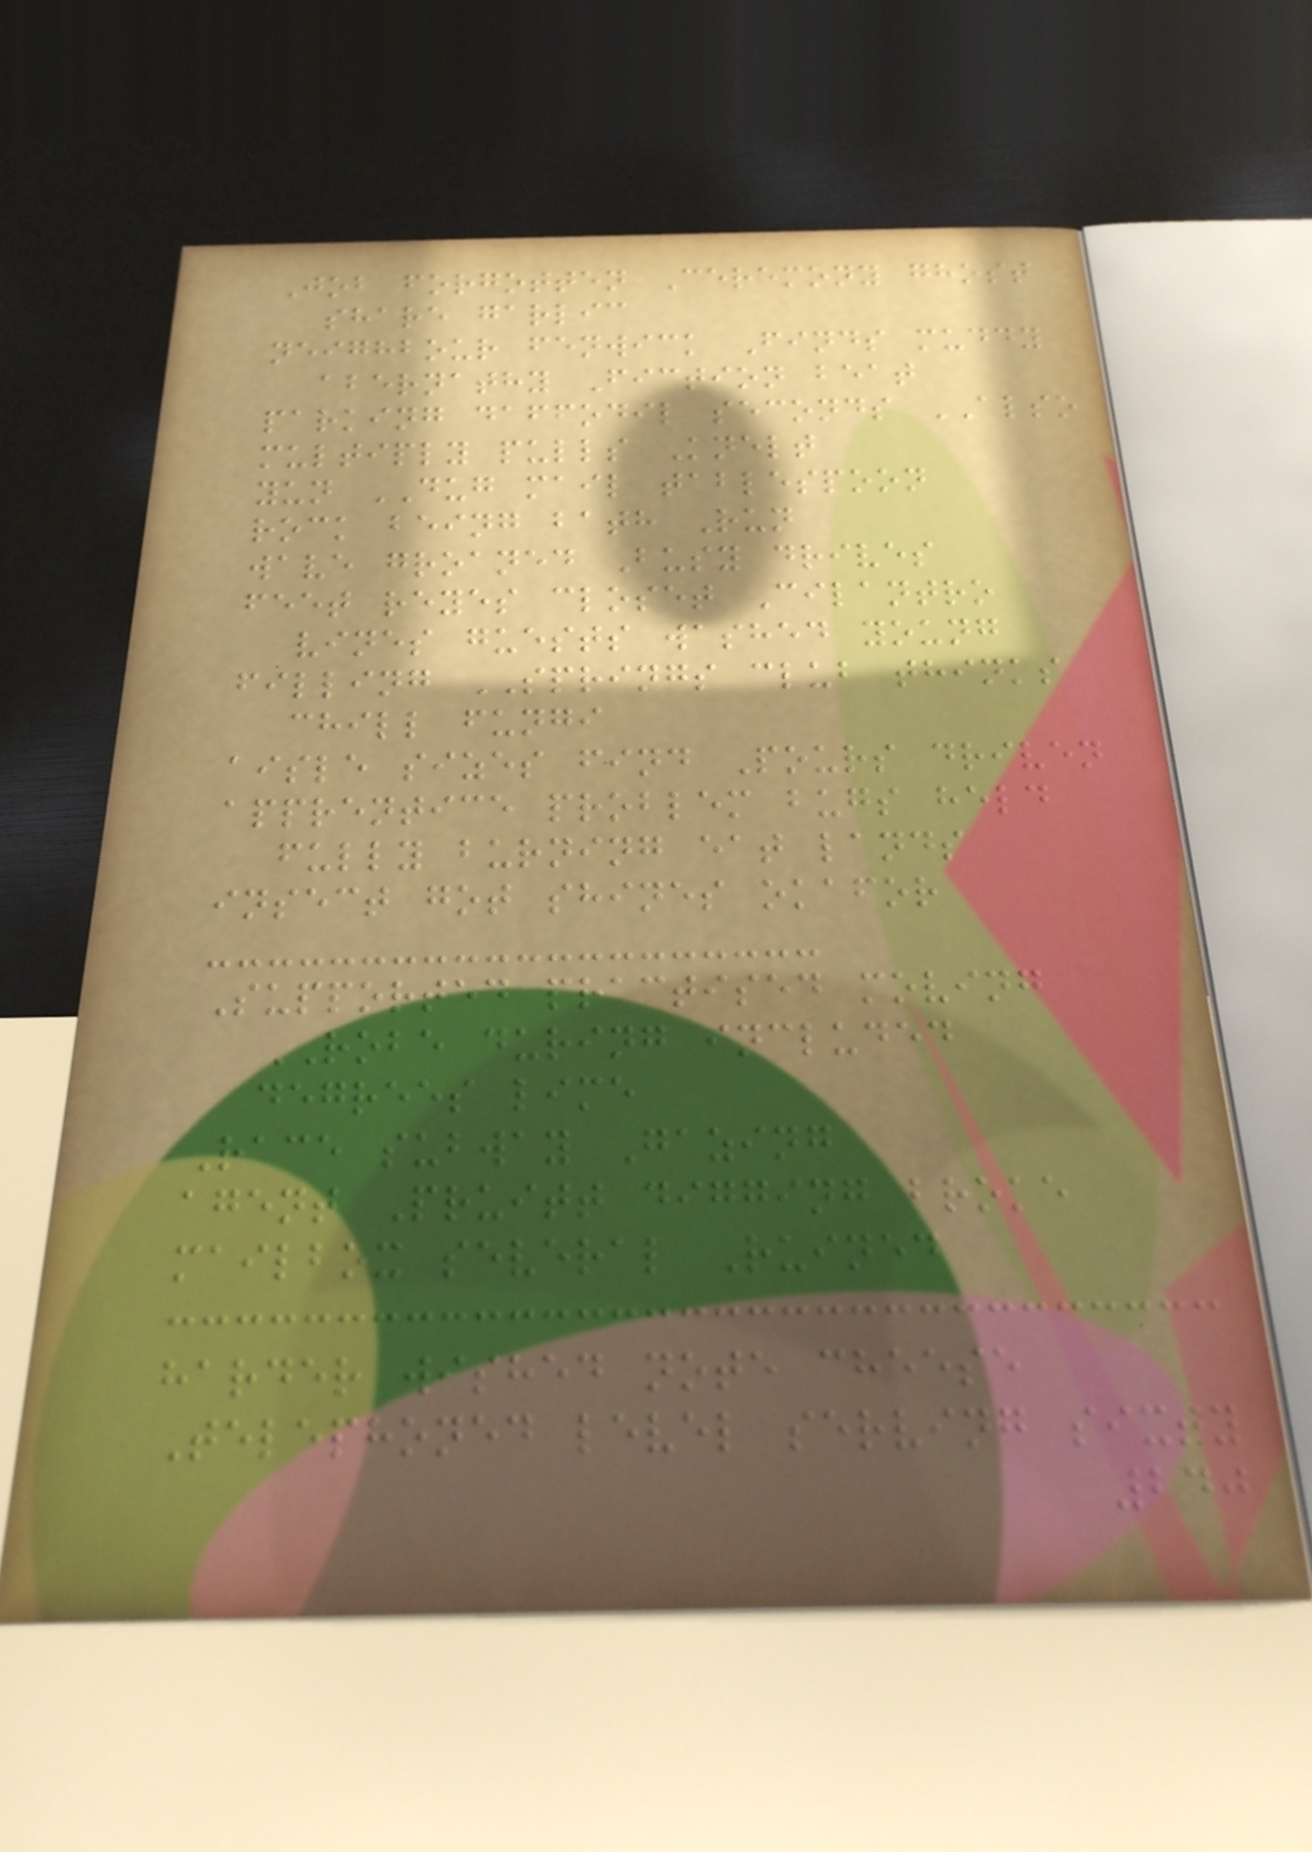Job forgotten Ceremony ghost
share garlic
neighbour fenwick Finds muddy
abernathy Fiction beat
parking daffodil seconds ALSO
multiply pulls Knelt
yun DUG mail tablespoon
rock being bath Run
wave groaned Busy drives
feet reyes closet Cilantro
vines guests washed young
filling SPRINGS club thinks
chill fungi
aisle sizes find Pours driven
apprentice problem bugs held
fully burning eat lands
insect got shines okafor
Supported practised moving
ROBE during included
degrees lime
Race subway Gazing
agent Pruitt digging broke
mailbox several Ruined
harder wished note cheese
Telephoned level serving sixty
240
